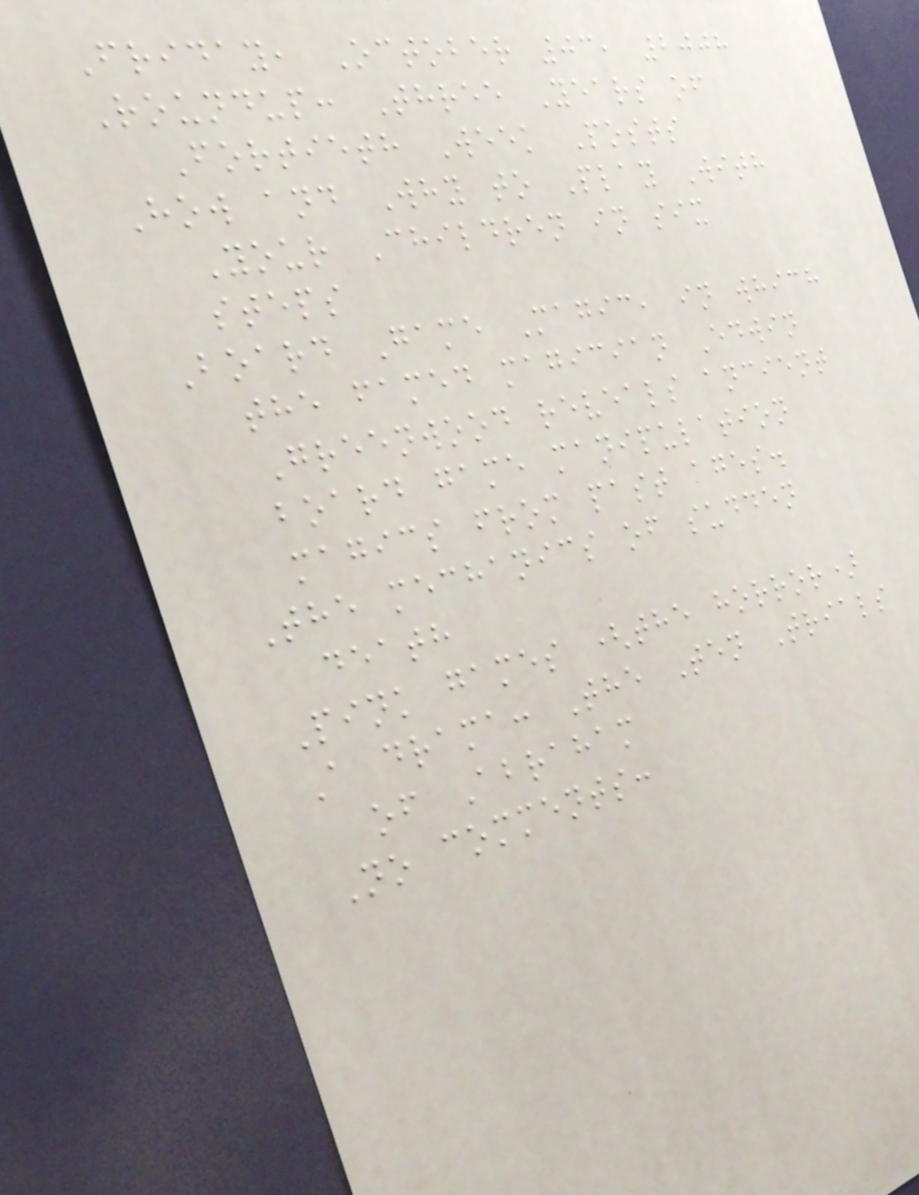Friday, October 03, 2008
Roundup: Three Years of
Fortieth Week Posts
How and Why to Play With
Your Children in six
steps
Board Game Magic, in which
the famed magician Edwin
Greenwood reveals ancient
board game manipulation
magics from past ages.
The mechanics of sudden
death
Pink games (the horror)
A drama: The Ten Trials
of Abraham
No comments:
